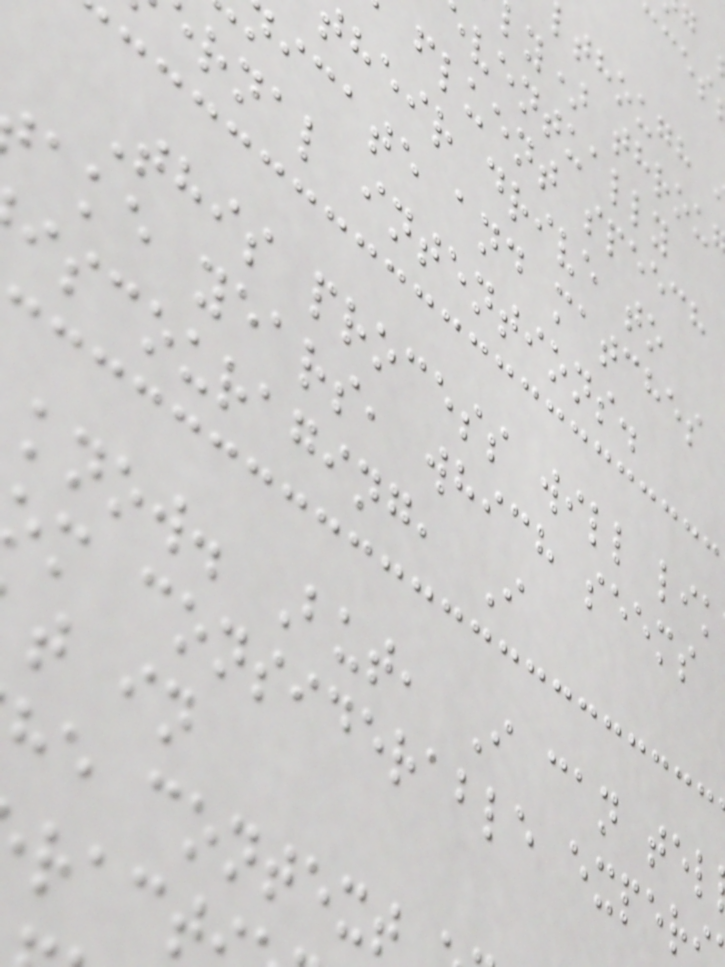lthough
y) throu
ventually
fluent speech
heir drive to
icate and matches
rnal intentions.
This process will lik
ake years, which seems
iscouraging, I
know. But, I can tel
m considerable exper
t in
he context
